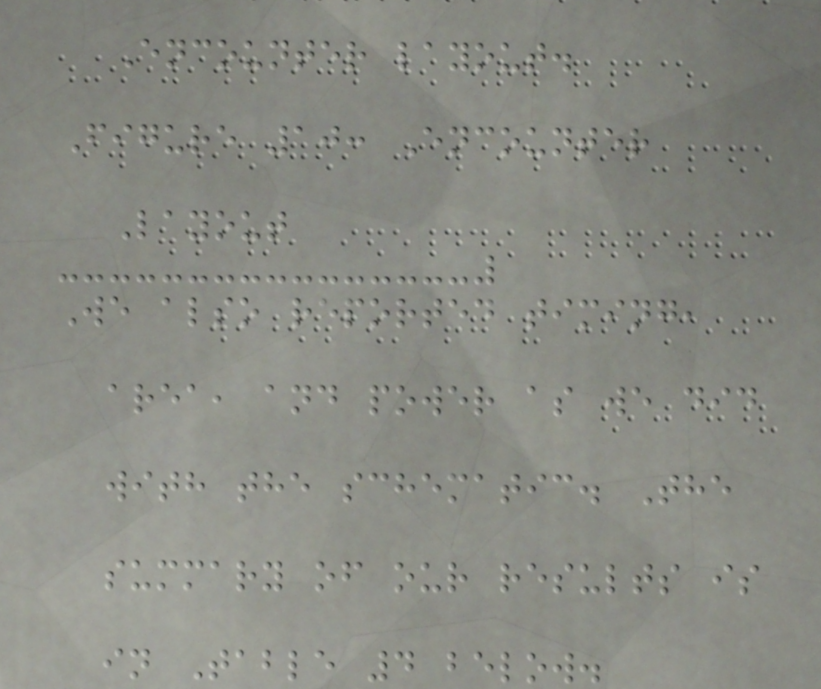Encounter layout.
Figure 10: Encounter
Layout
We also reported timing,
area, and power as we did
with the schematic. The
summary of our results is
in Table 4 below.
